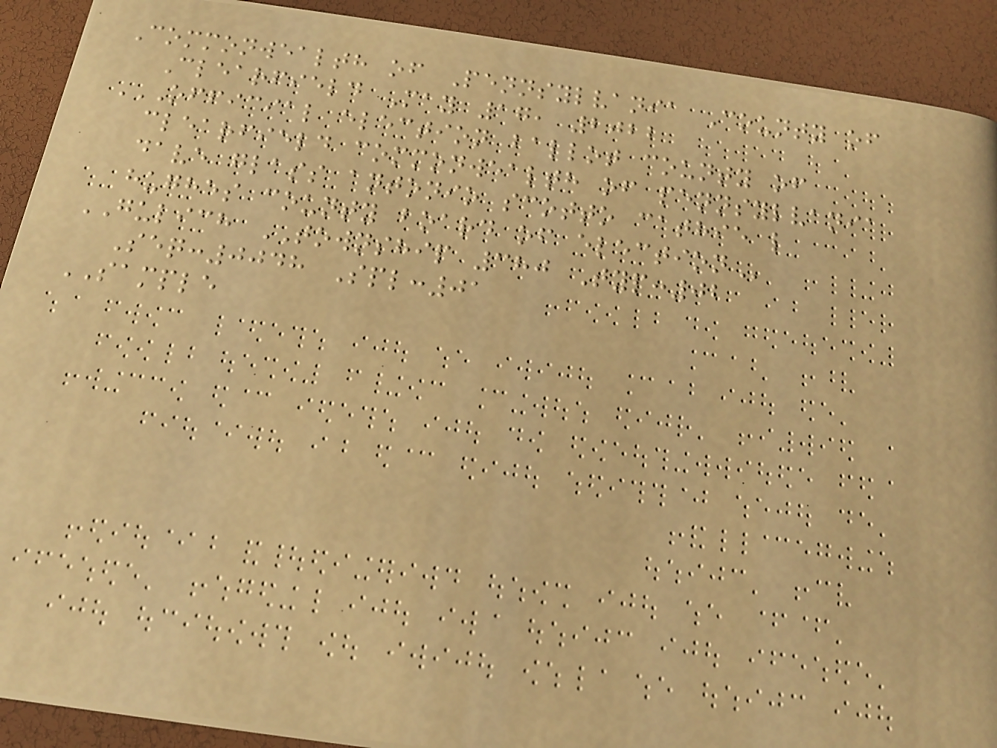Commonwealth of Pennsylvania County of
Clearfield May 17, 2022
OFFICIAL ELECTION BALLOT COUNTY OF
CLEARFIELD COMMONWEALTH OF PENNSYLVANIA
DAVE GLASS ANTONIO SCOTTO CATHIE L
HUGHES COUNTY BOARD OF ELECTION
GULICH TOWNSHIP 380 Typ:02
Seq:0048 Spl:01
SAMPLE
